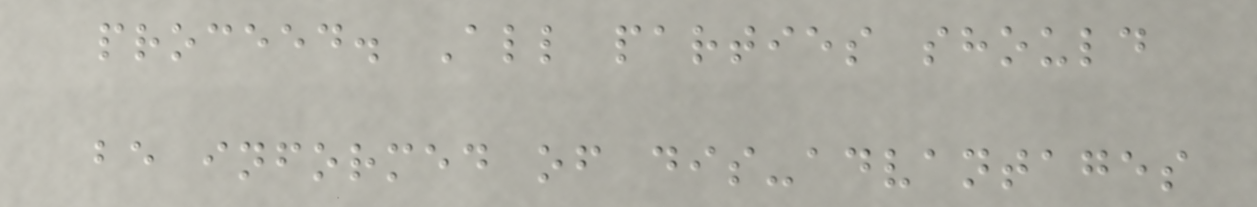proceed. All parties should
be informed of dis-advantages
